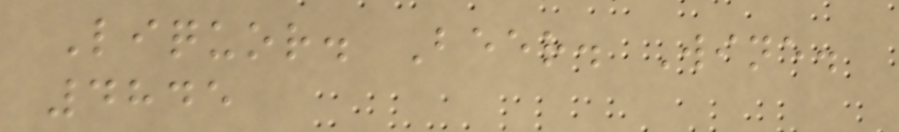Liquor. Beer. Wine.
4845
